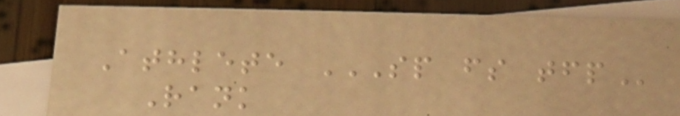Athlete SP FS TFP
Rank
